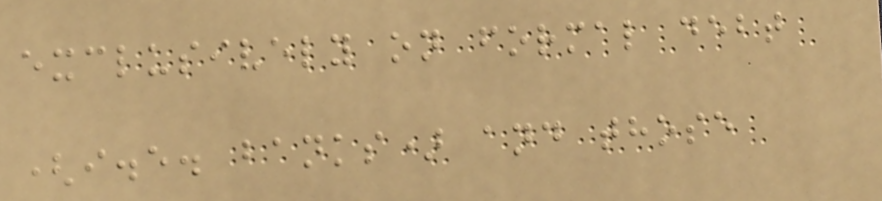exclusively on formal debt
(i.e. banks) and those
